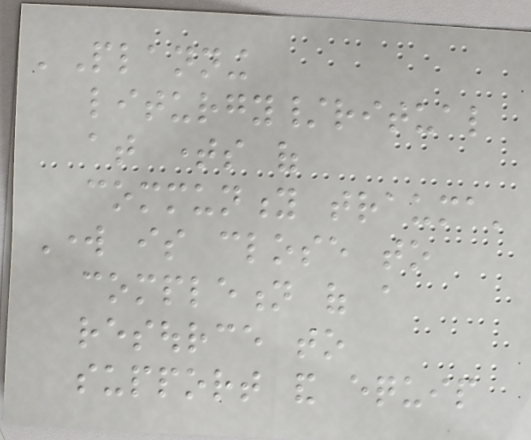'Planning
liturgy/ritual
at times of
community trauma'
Work is close to
completion of a
resource to
support and equip
